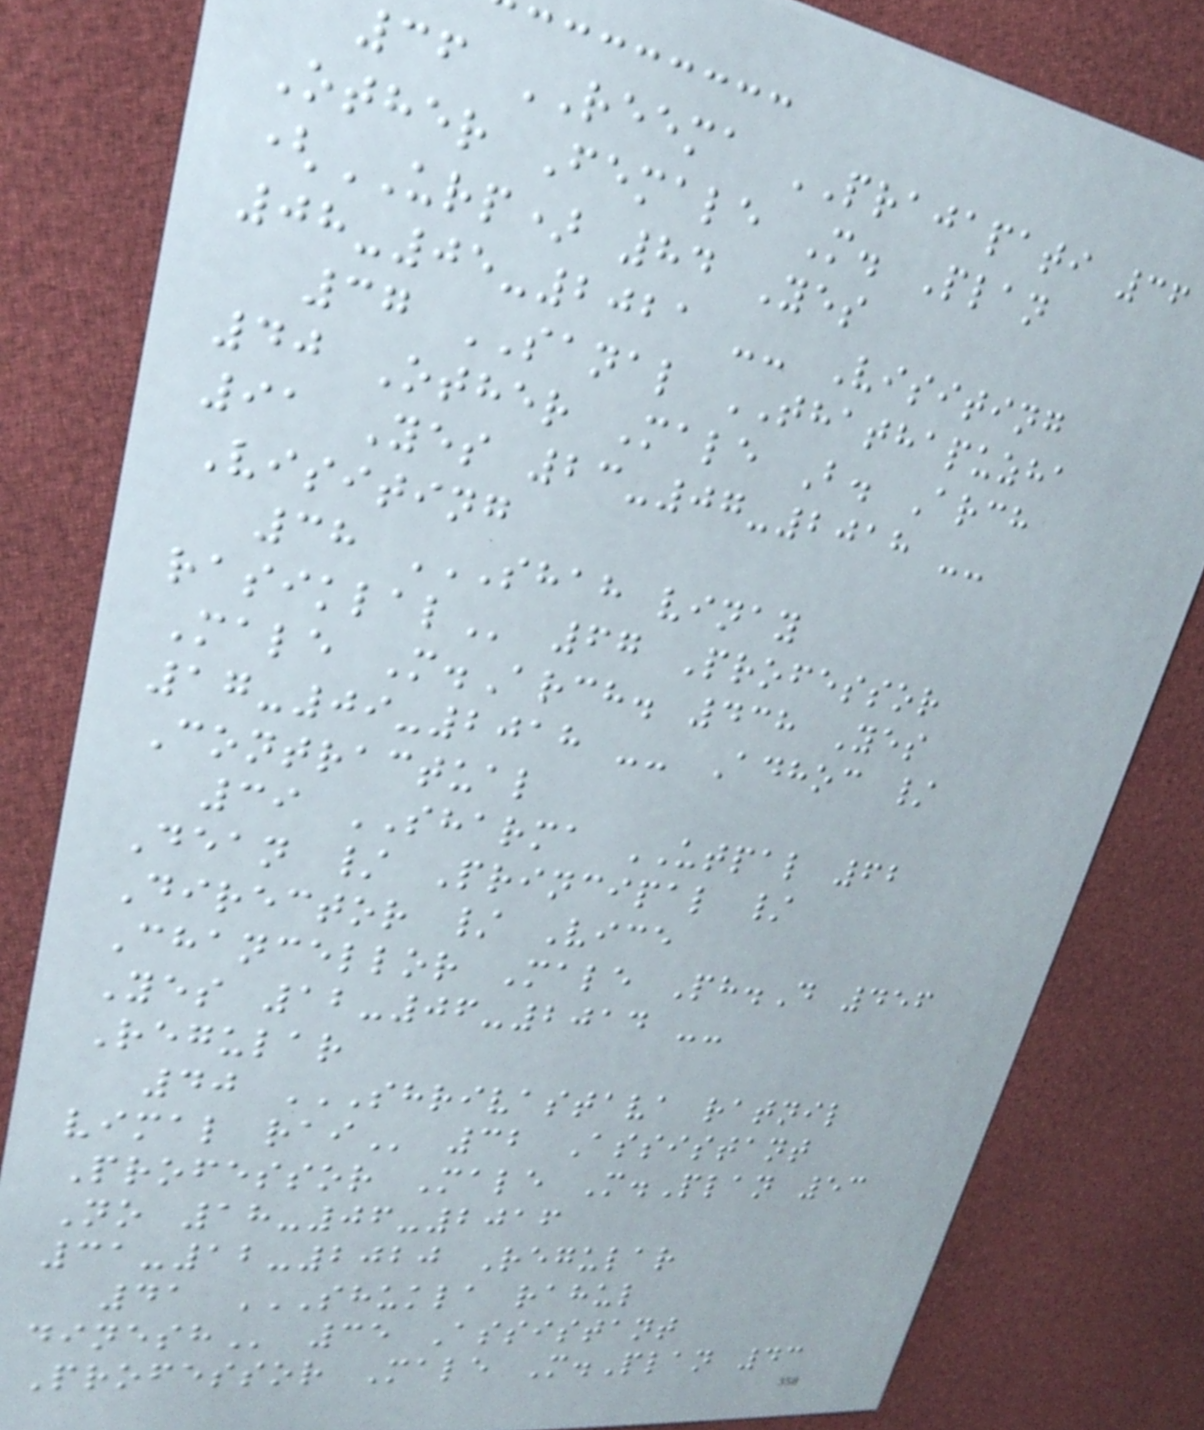36 REEMA PRAJAPATI 36
Other Female M. Plan
(URP) 84 Yes
08-05-2021 -- Visiting
37 SANAL THATHAPUZHA
40 Other Male B. Arch
91 Yes 23-07-2018 --
Visiting
38 SHAH VINAY
RASIKLAL 67 Professor
Male M.Arch. 438 Yes
17-09-2018 -- Adhoc /
Contractual
39 SHARMA UTPAL 62
Dean / Principal /
Director / Vice
Chancellor Male Ph.D 456
Yes 12-06-2014 --
Regular
40 SHRIVASTAVA RATNIL
VIMAL RAI 32 Assistant
Professor Male M.Plan 53
No 18-06-2016
31-12-2020 Regular
41 SHUKLA RAHUL
DINESH 35 Assistant
Professor Male M.Plan 43
